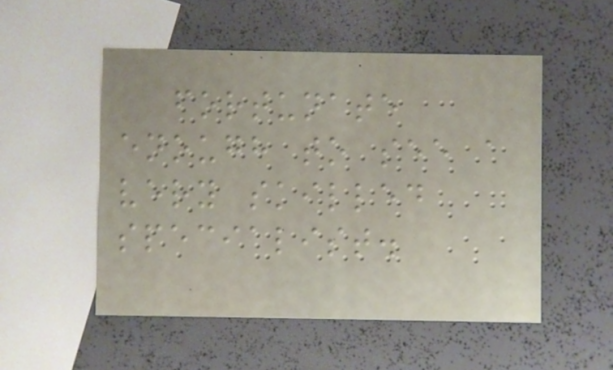fortunate
enough to see a
very skilled
specialist.
